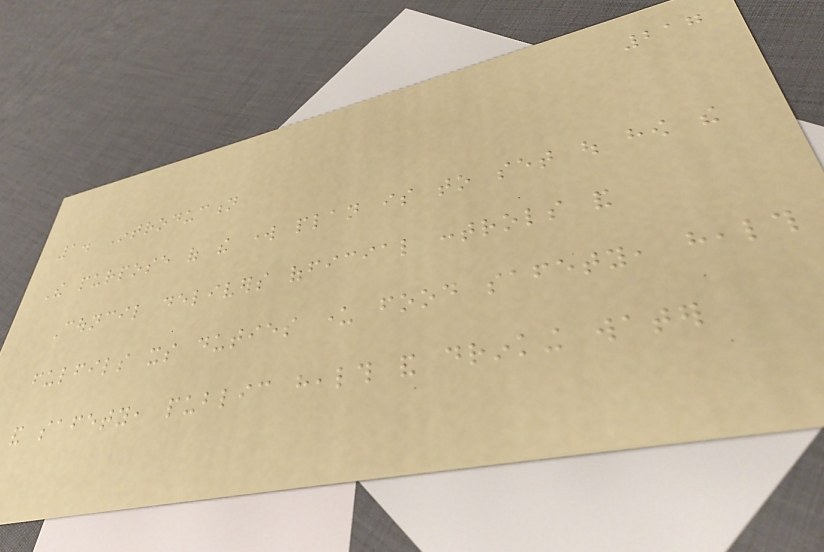217
1. Introduction
The purpose of the work plan is to set out how the
Council delivers official controls and
fulfils its duties under food safety, health
and safety, public health and drinking water
